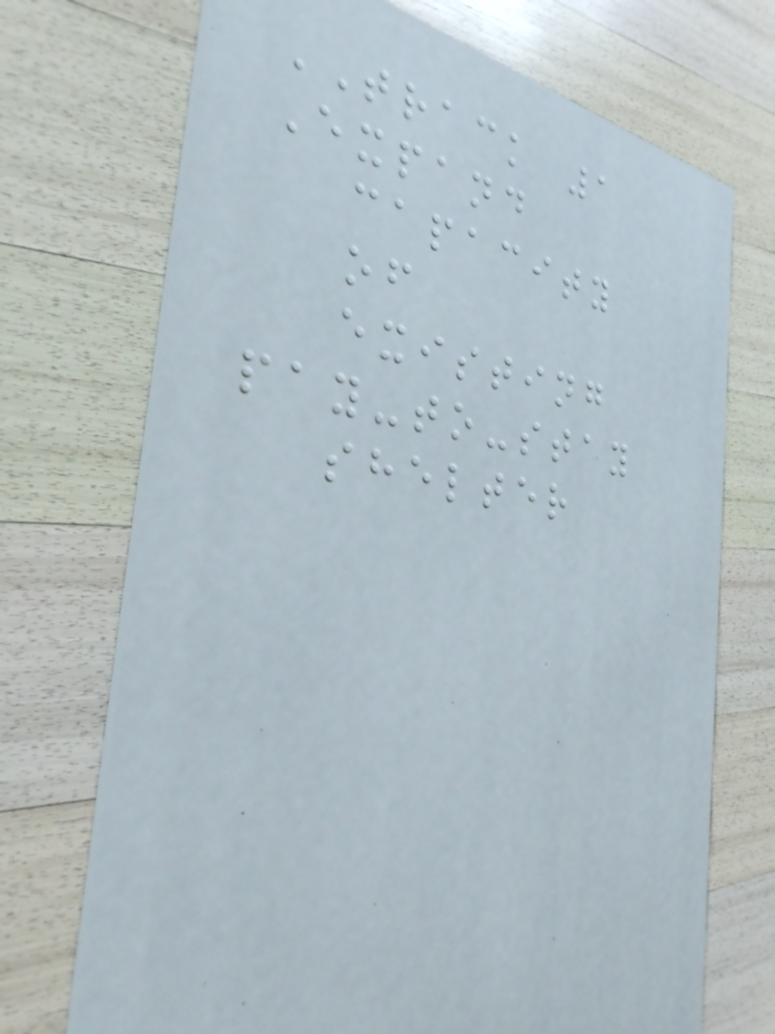TRACK 1
Expand
capacity
of
existing
pay-to-stay
shelter
